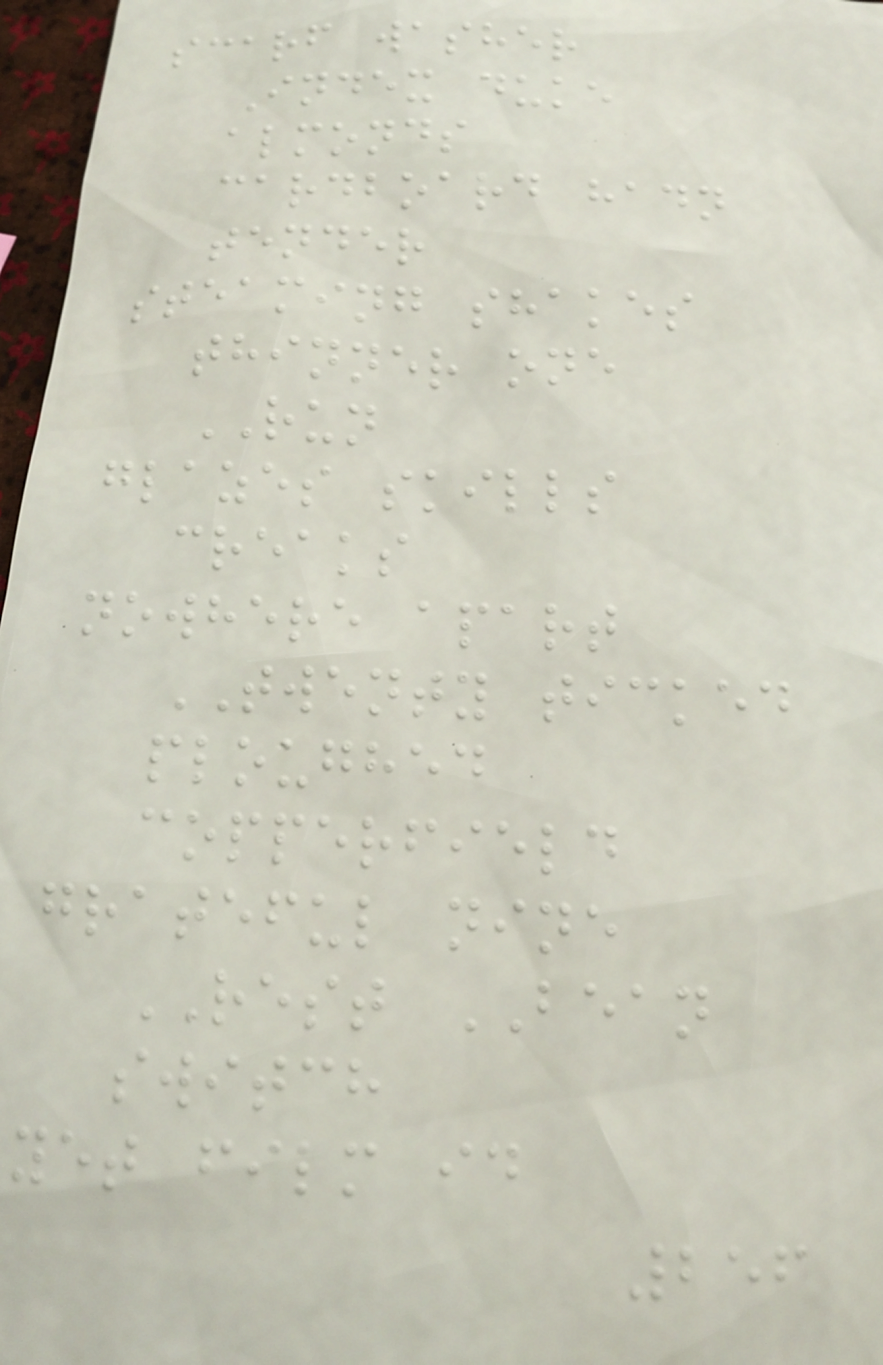scarf washer
Index duke
almonds
cardboard hadn
tender
steaming shakes
thinner one
RUN
glazes skills
creaks
nowhere apart
TWENTY ticked
ploughed
copperfield
grateful nine
REST BEAN
switch
yet film id
256
